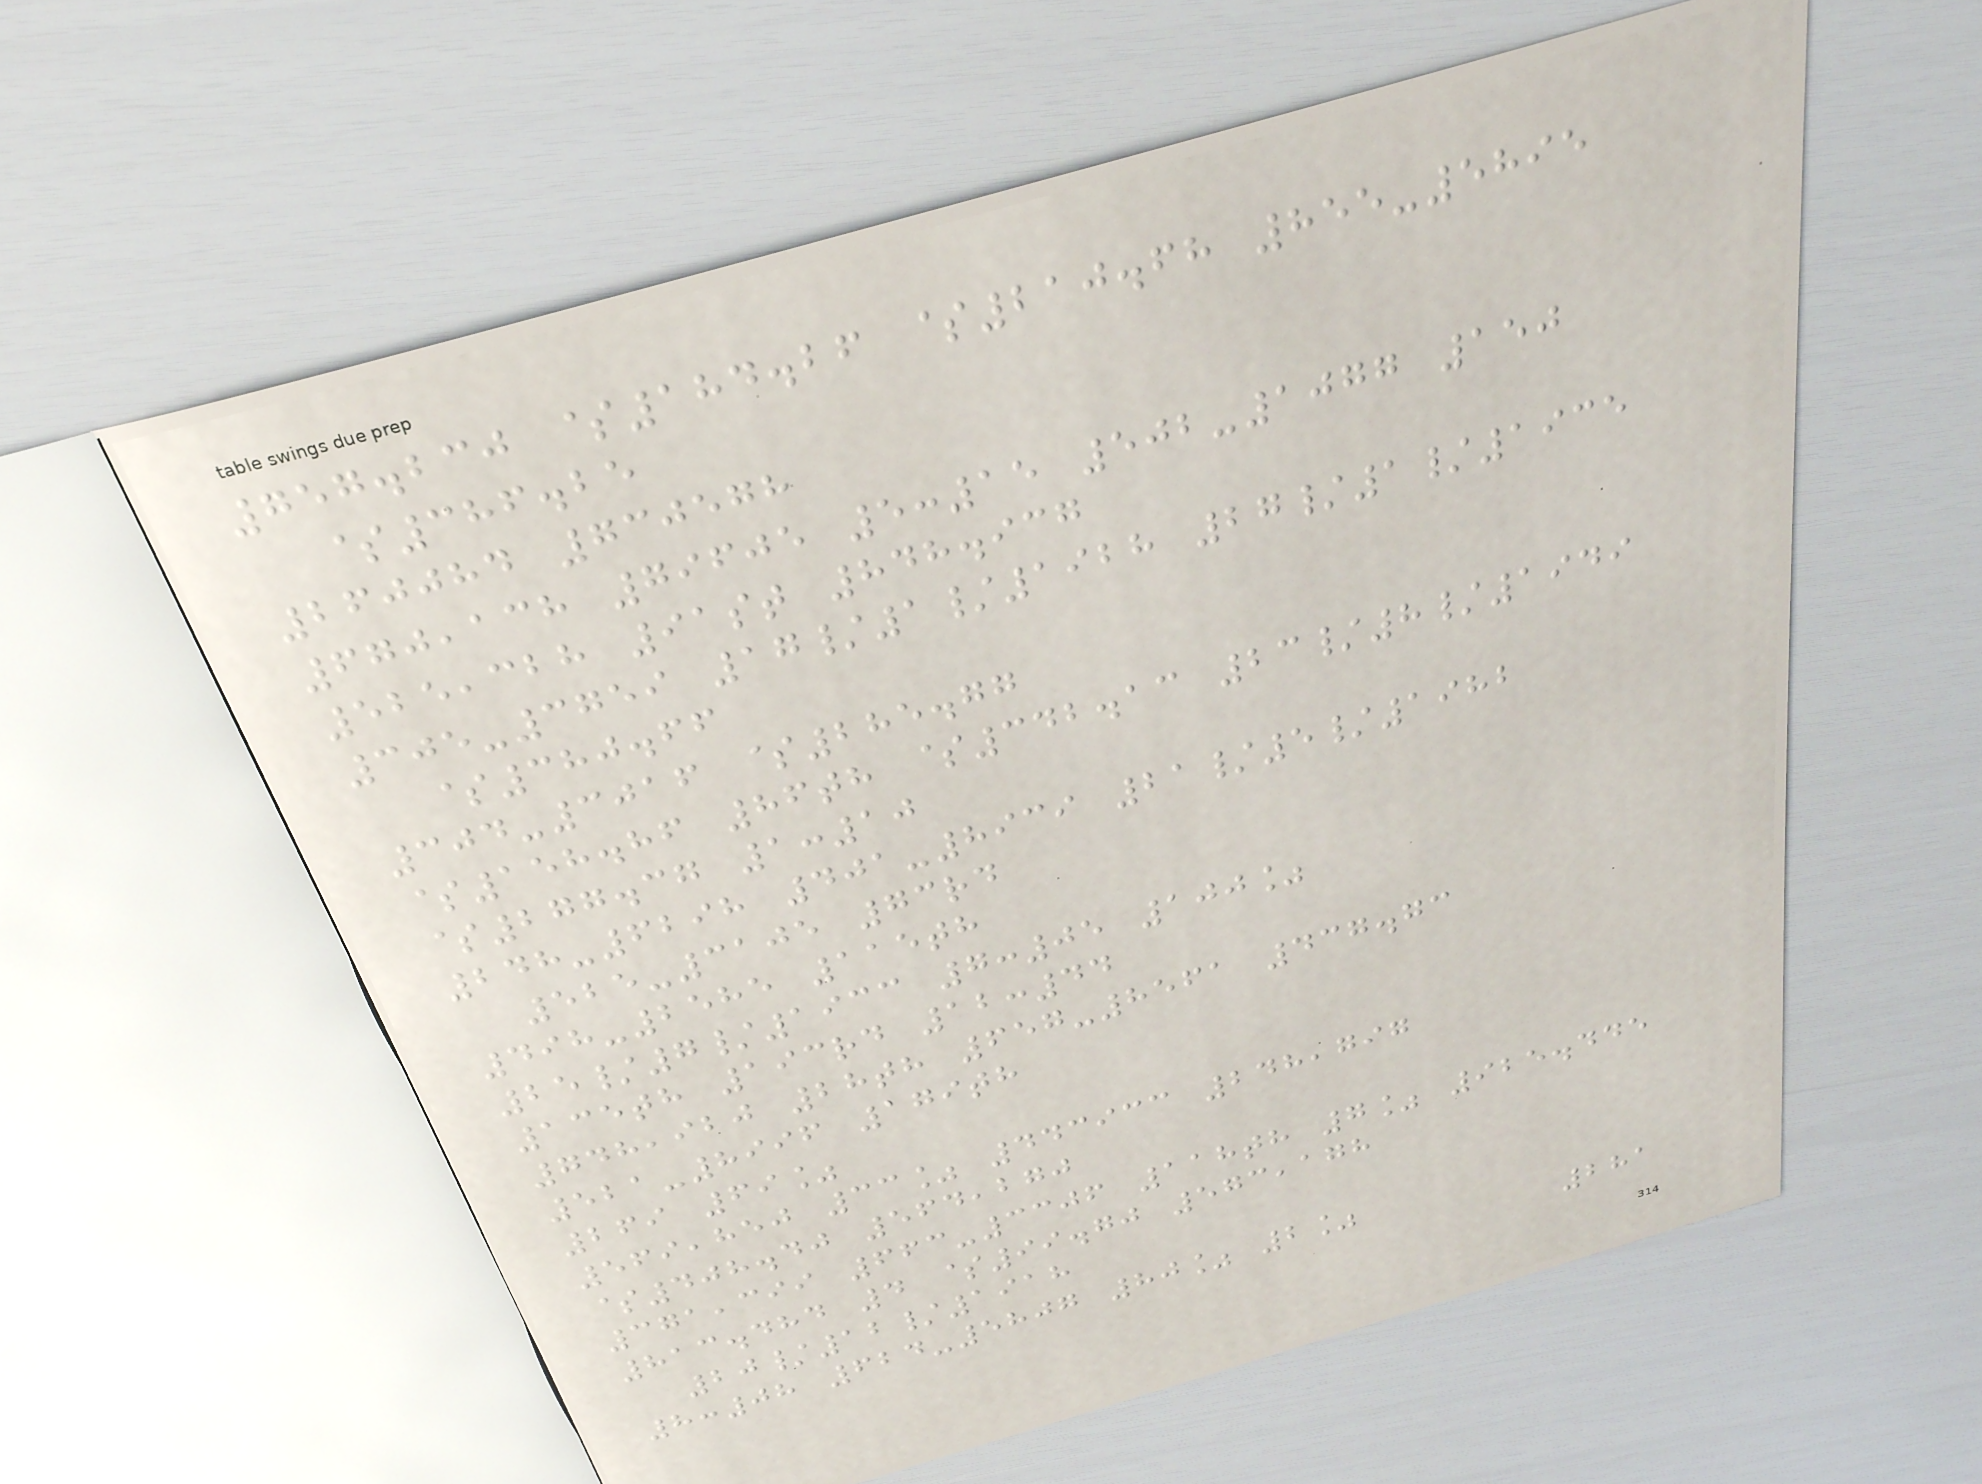757.230 $184.26 $210.68 855-5895
$386.25
260084 730578
670,138 79605 5:15 502-1077 150
525,328 91st 848.937
305-3759 17/1/1928 27/1/1935
$380.66
304-3016 $285.77
$158.86 86th $342.13 23/8/1949
$277.37 1:10
248-6298 401-8939 21/5/1982
525-3105 73rd
498-2585 115th
25/7/1933 7:05 100%
135th 193rd 12:44
748,920 28th 657-8561 437.73
521-8996 179th
269 69%
569,850 33% 443933 248,797
$408.40 564,270
371,399 663-3306 118th 7% 925.445
813.484 4 $99.70 573,178
20/12/1918
8:08 624-5807 80% 2%
281
